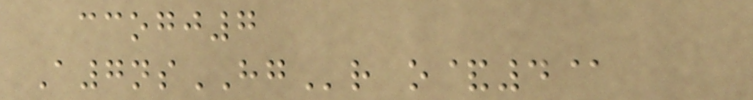ccogj7
A7nsHGr o&4@
